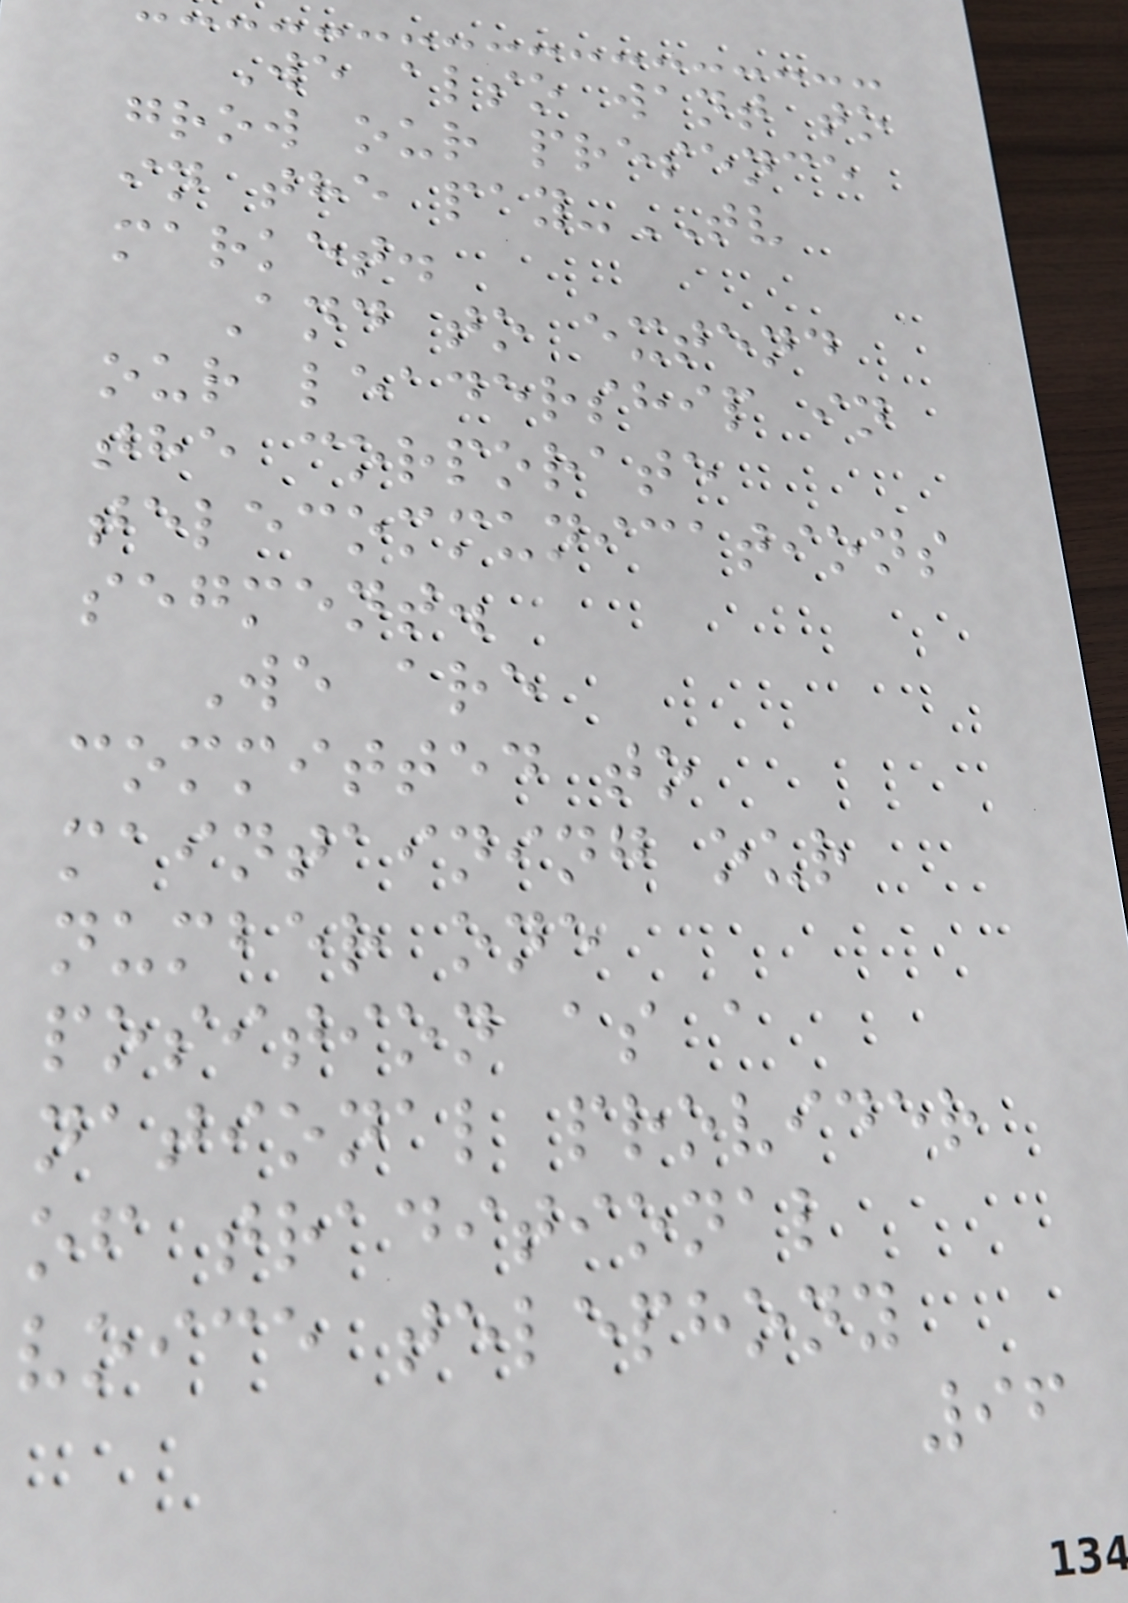We also want to
grow our presence
in the pay-TV
market.
And to extend
our leadership in
the corporate
telecommunications
segment.
We are
committed to
maintaining our
number one
position as a
national provider
of traditional
voice telephony
96
